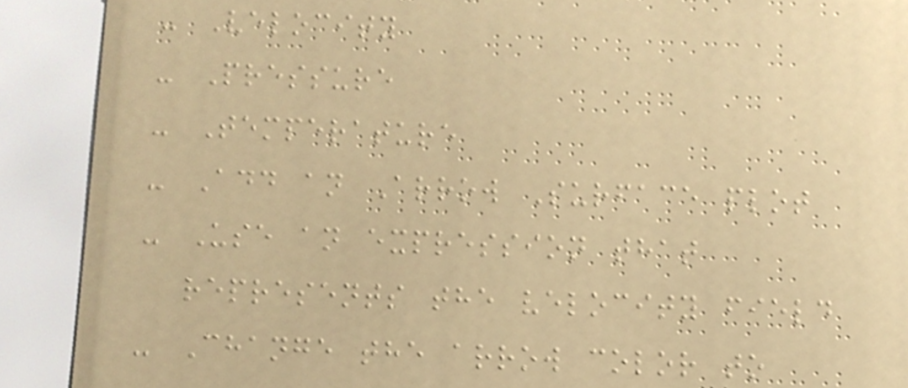- Velocity
- Pressure
- Temperature
- Add an Arrow Surface plot
- Use an expression that
represents the velocity field
- Change the arrow color to
